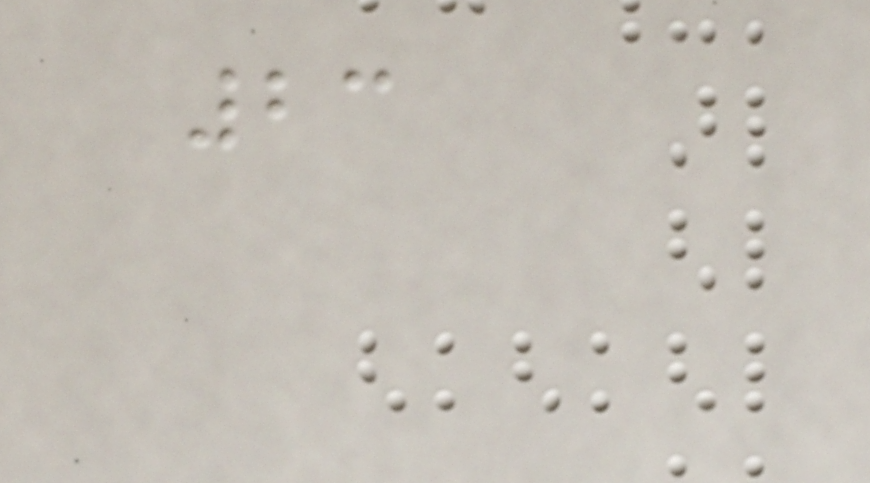23
